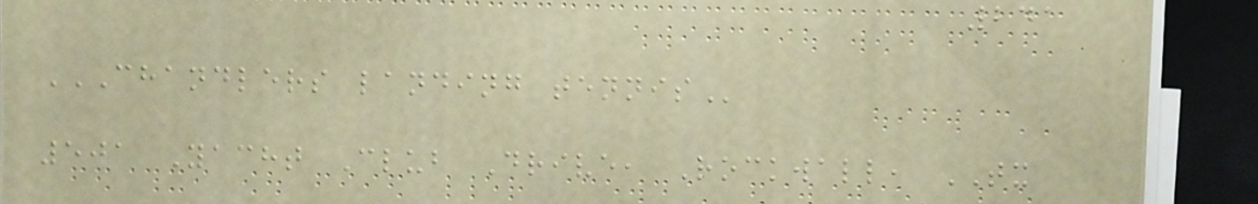241
CHANDLERS LANDING TENNIS
501 Yacht Club Drive, Rockwall, TX
